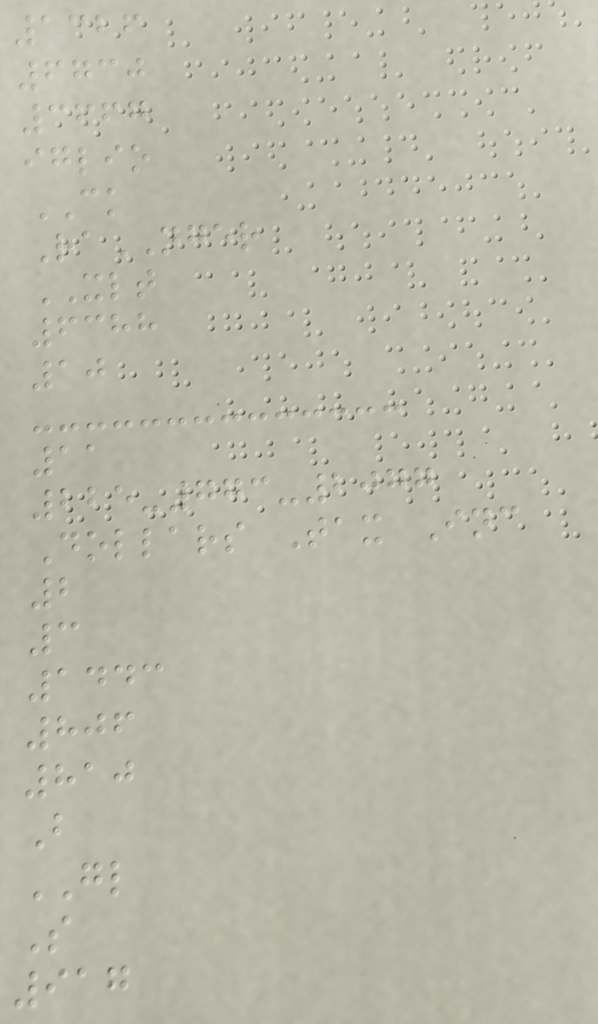1326
6730
3667
iglio
CK
RaNGER
XLT
6388
10
11
225-773-2077
Dollars Tax Inc
2
3
1443
806
810
B
GL
S
917
